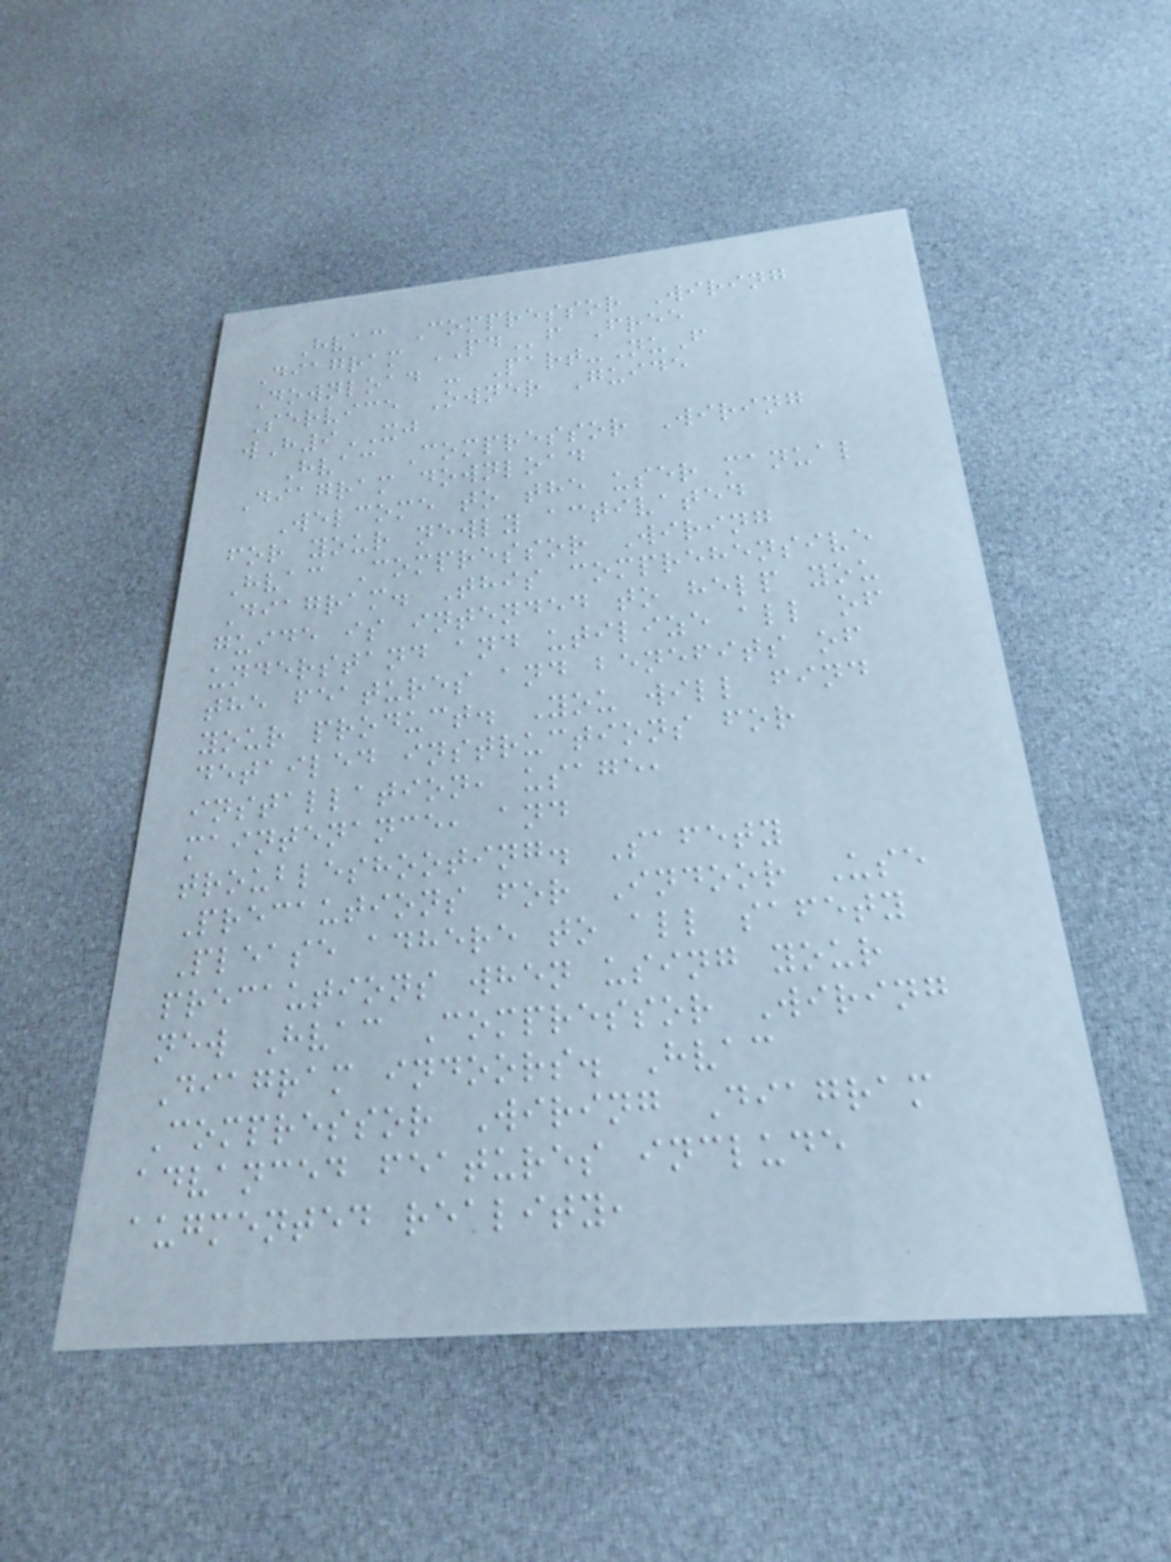Hvac Compressor Wiring
Diagram PDf Free
Download - Part-NuF
Service Owner Guide
wH9XJ
Hvac Compressor Wiring
Diagram download
Welcome to the user manual
for your newly activated
Hvac Compressor Wiring
Diagram. This comprehensive
guide is intended to help you
understand and utilize all of
the features and benefits of
your product. You will find
detailed instructions for
installation, usage,
maintenance, and
troubleshooting. Safety
Precautions for Indoor Use
Please adhere to all safety
precautions when using your
new Hvac Compressor Wiring
Diagram indoors. Hvac
Compressor Wiring Diagram
advanced features include
augmented reality,
